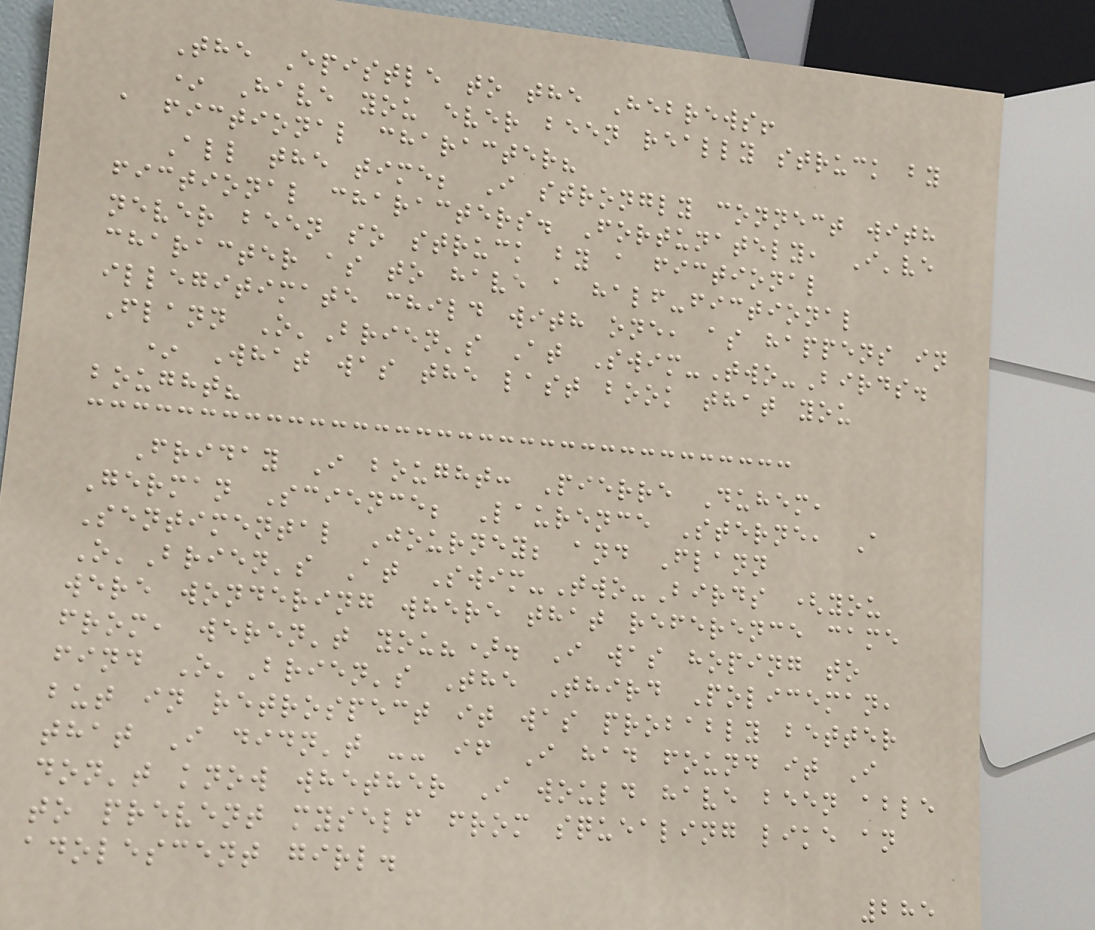The Epistle to the Hebrews!
* Have you ever been really struck by
a fictional character?
All the time; I strongly connect with
fictional characters. Fortunately, I've
never been so struck by a fictional
character as to have a half-fictional
illegitimate child with one, as happens in
Flann O'Brien's At Swim-Two-Birds.
* What was the last book that you
bought?
Friday I bought: Pierre Duhem,
German Science; Laurence Sterne, A
Sentimental Journey; and Flann
O'Brien's At Swim-Two-Birds (you
were wondering where that reference came
from, weren't you?). I was hoping to
find O'Brien's The Third Policeman,
but in retrospect it was probably better
that I didn't -- if I had found it I
don't know whether I would have been able
to prevent myself from squealing like an
adolescent girl.
285
